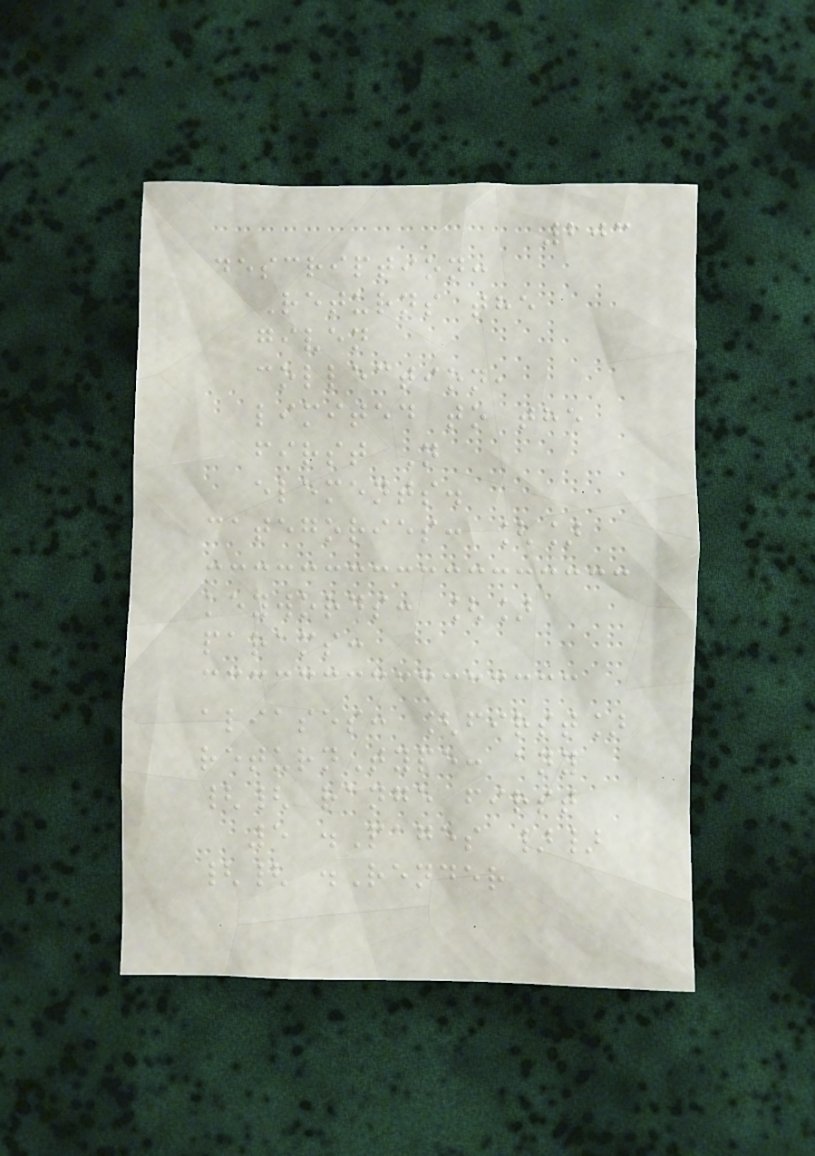203
description:
Returns the
given
collection,
limited to the
first N
elements.
categories: []
keywords: []
params:
aliases: [first]
returnType: any
{{ range first
5 .Pages }}
{{ .Render
